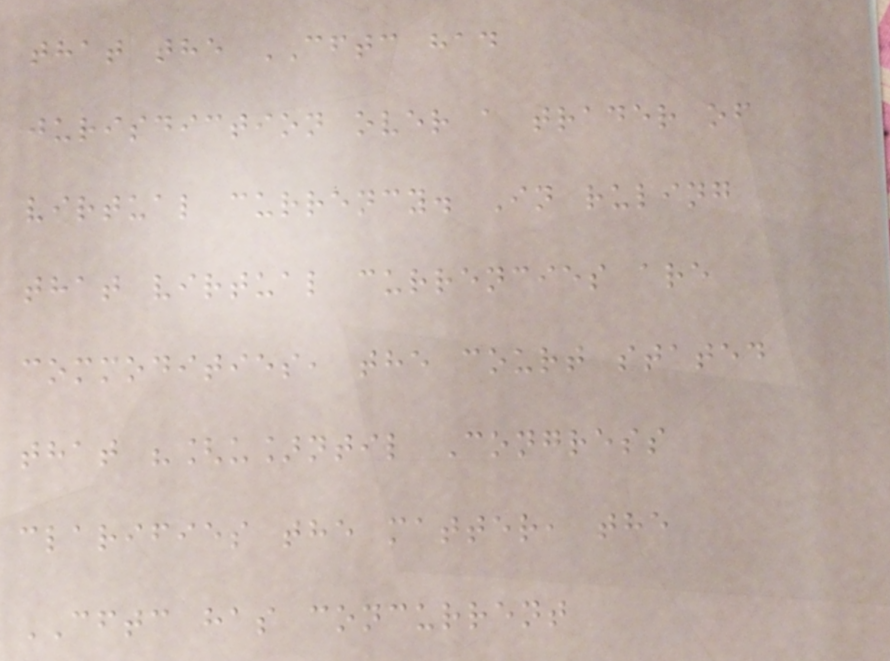that the CFTC had
jurisdiction over a trader of
virtual currency. In ruling
that virtual currencies are
commodities, the court stated
that "[u]ntil Congress
clarifies the matter, the
CFTC has concurrent
